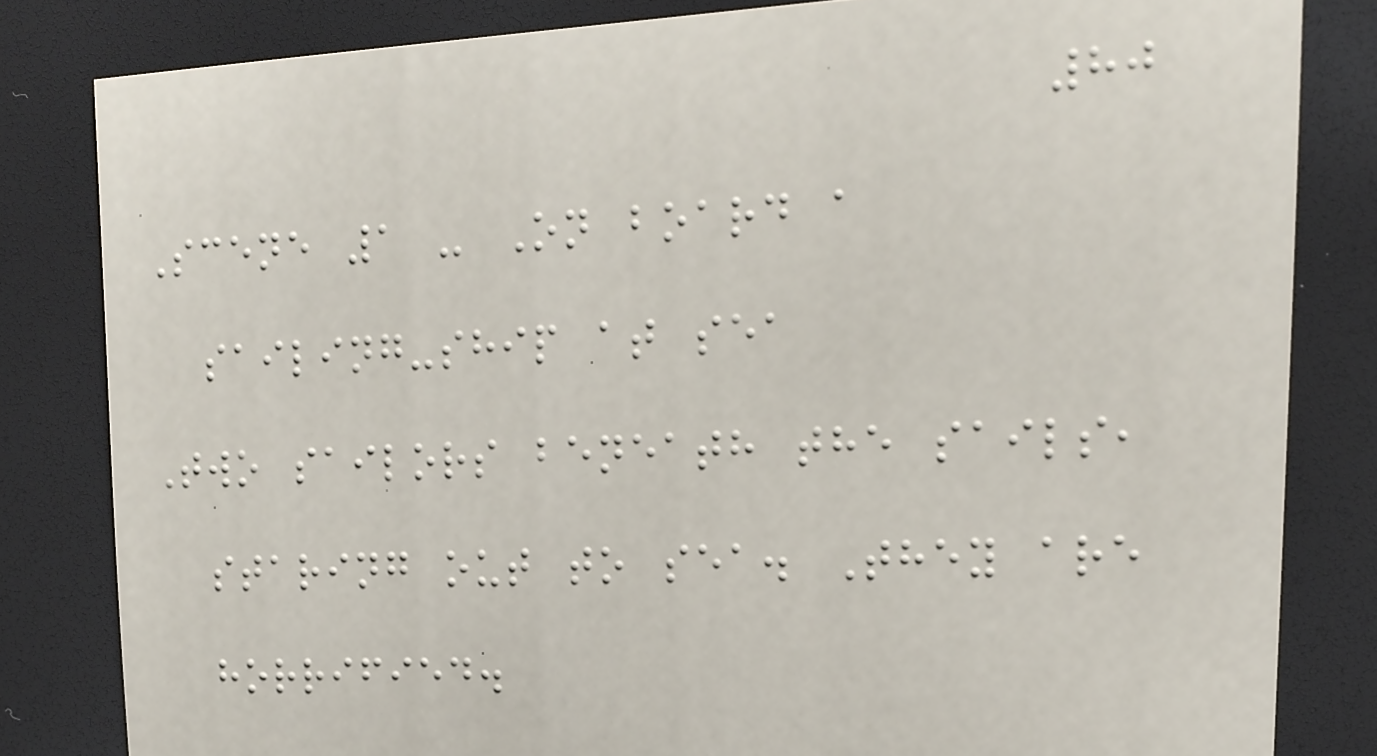80
Scene 1 - On board a
sailing-ship at sea
Two sailors beneath the sails,
staring out to sea. They are
horrified.
